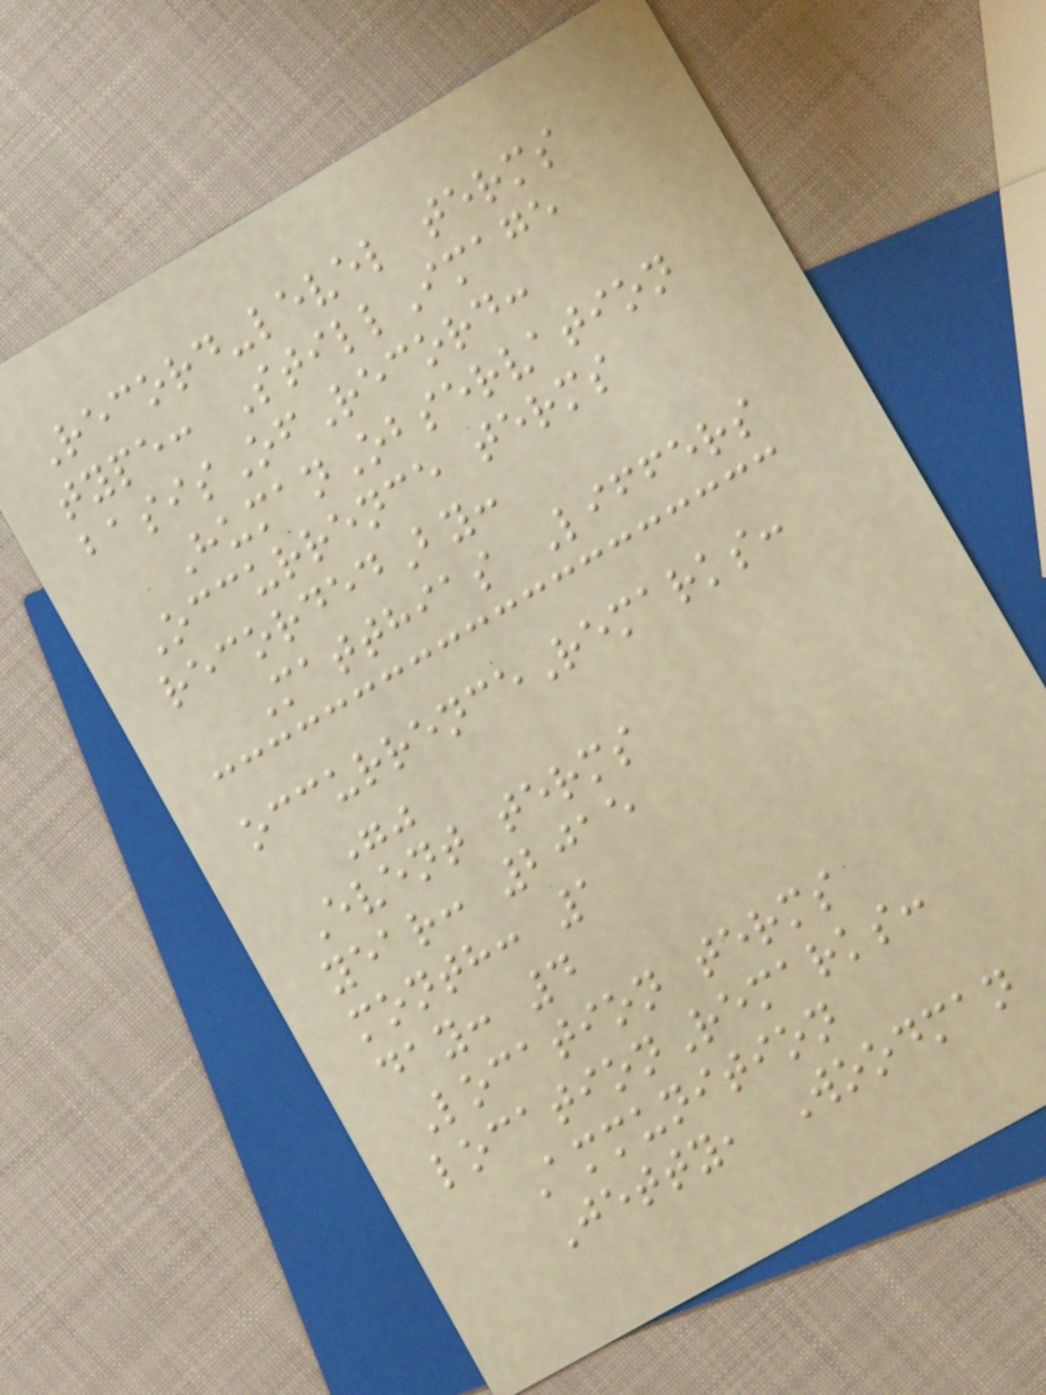Record-level terms
type: StillImage
basisOfRecord:
HumanObservation
Occurrence terms
recordedBy:
Matthias Liffers
occurrenceRemarks:
""
Event terms
year: 2015
month: 1
day: 4
Location terms
locationRemarks:
Ammunition
Jetty, Woodman
